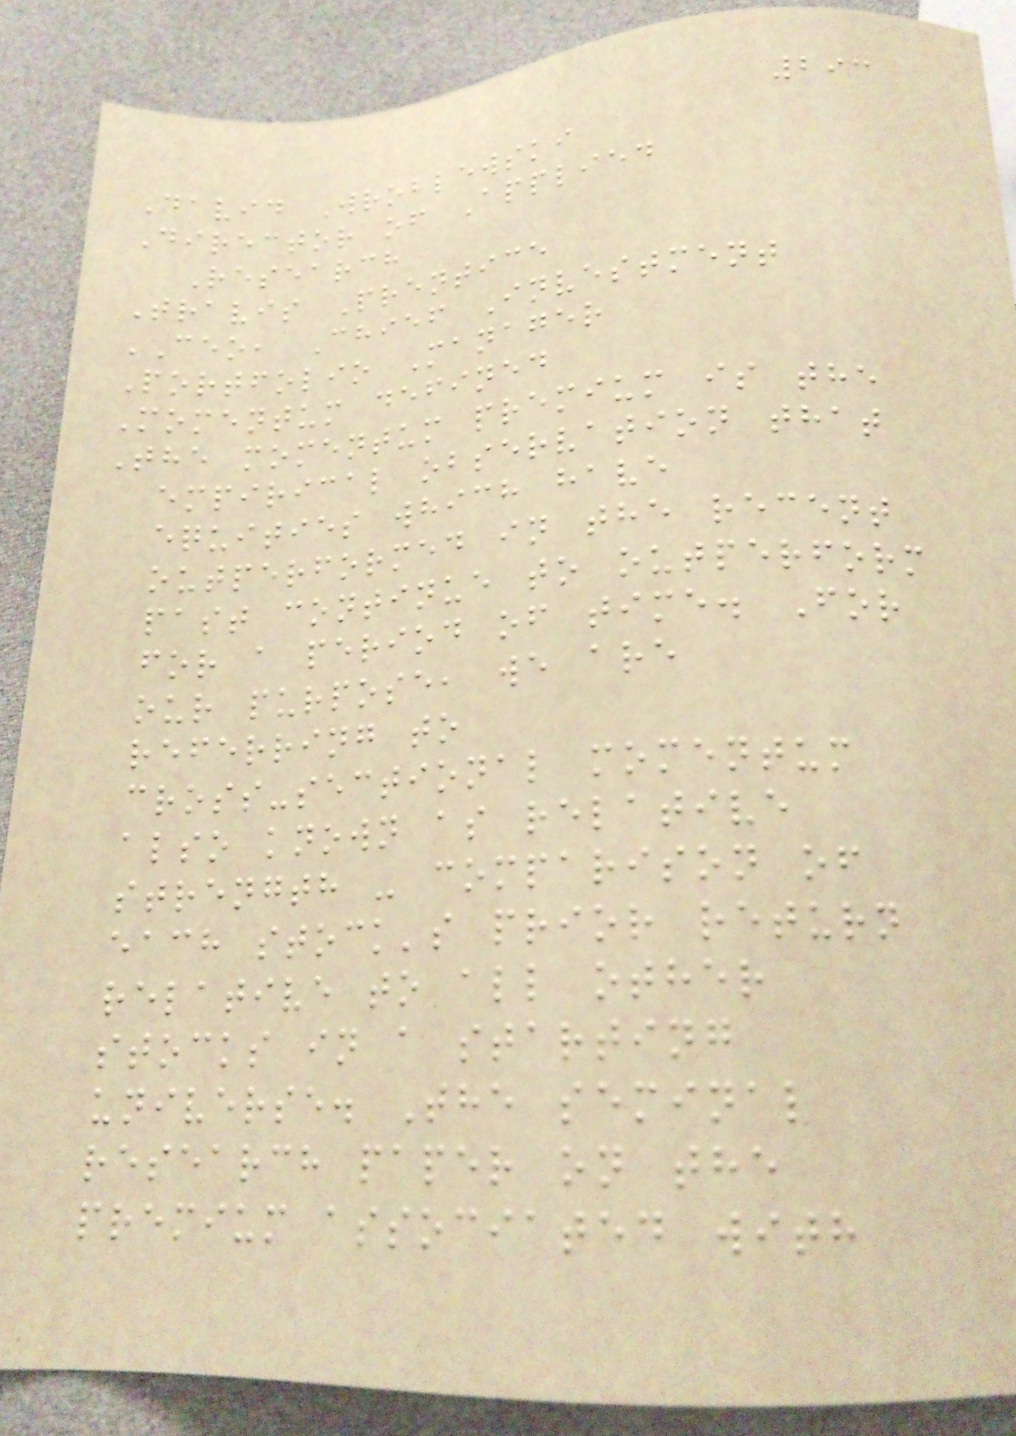293
David Wroblewski
Director of Applied
Research
Travis Prentice
CEO, Chief Investment
Portfolio Manager
Momentum defined
The momentum premium is the
empirical observation that
equities which have
outperformed in the recent
past continue to outperform
for a period of time. For
our purpose, we are
referring to
cross-sectional momentum
also known as relative
strength - comparison of
each stock's prior return
relative to all other
stocks in a starting
universe. The seminal
research paper on the
premium associated with
